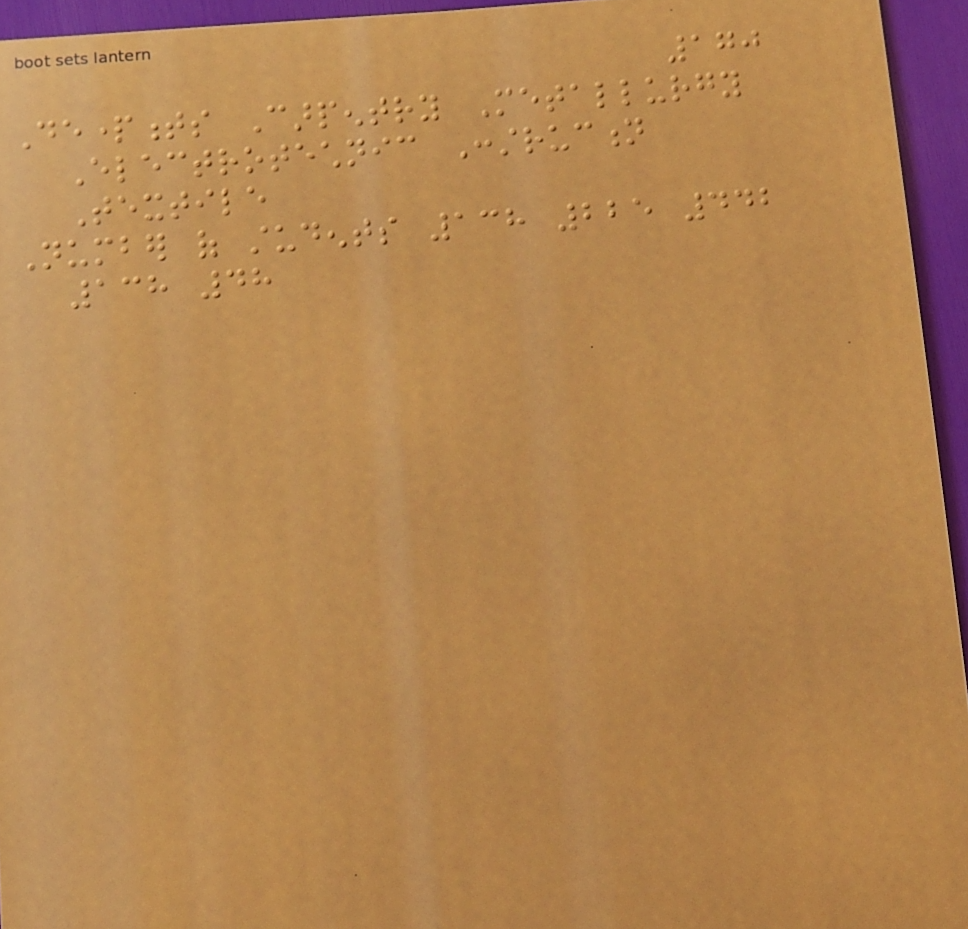170
Departments Carpentry Metallurgy
Electrotechnic Construction
Textile
Number of students 138 225 442
138 48
